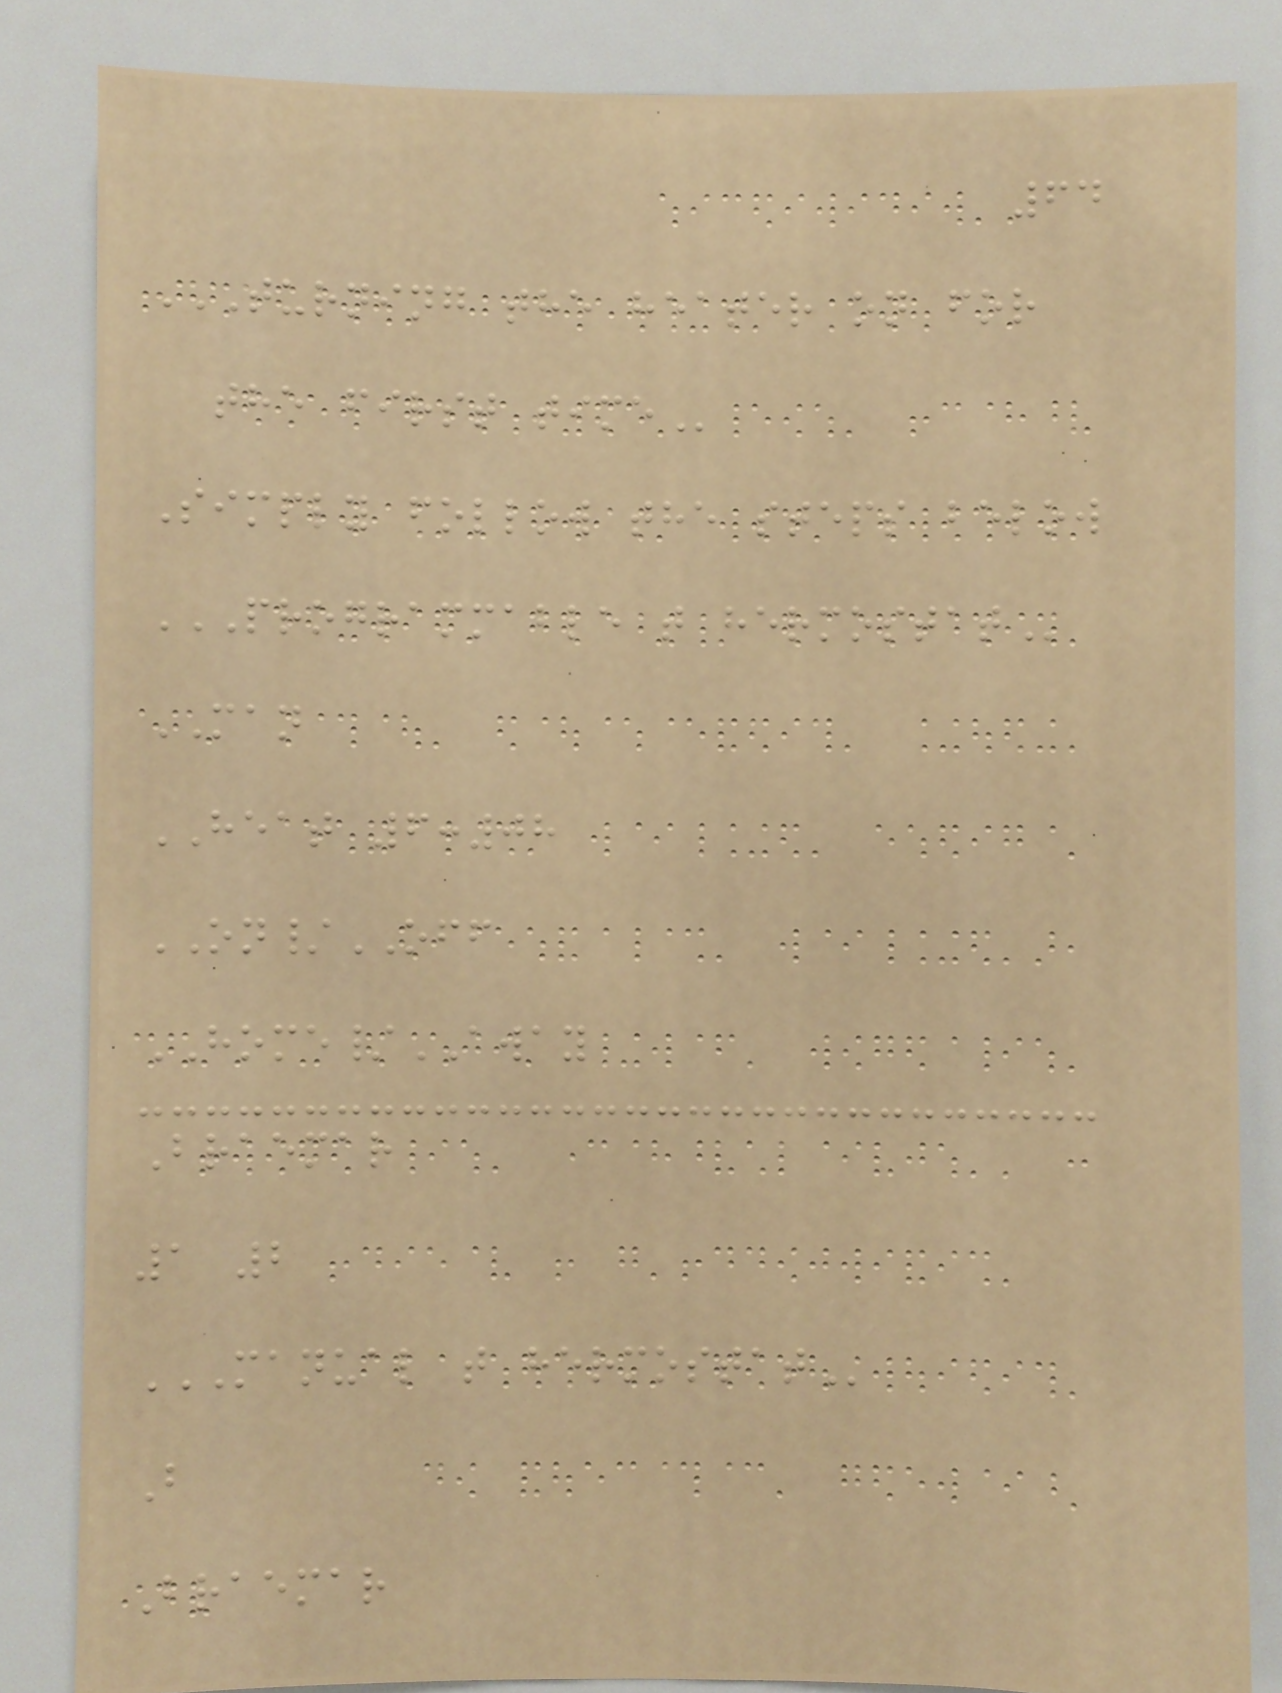64
TURNING THE HEATER ON FOR
THE FIRST TIME
Simply follow the steps below
PROGRAMMABLE T HERMOSTAT
MAN
HEAT 6:08
ON/OFF
HOME/AWAY
Braemar
1 2
MANUAL T HERMOSTAT
B
Braemar
